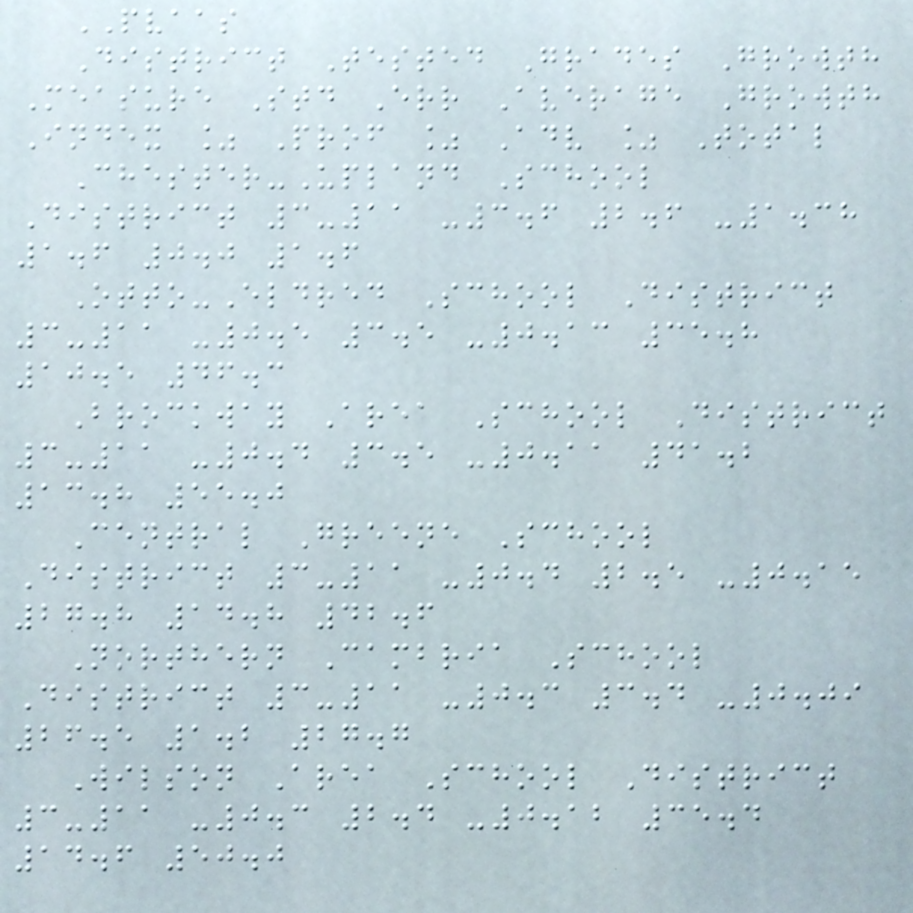PVAAS
District Tested Grades Growth
Measure Std Err Average Growth
Index % Prof % Adv % Total
Chester-Upland School
District 3-11 -3.6 2.6 -1.38
1.6 0.0 1.6
Otto-Eldred School District
3-11 -0.5 3.5 -0.13 35.8
10.5 46.3
Brockway Area School District
3-11 -0.4 3.5 -0.11 41.2
13.8 55.0
Central Greene School
District 3-11 -0.4 2.5 -0.15
27.8 14.8 42.6
Northern Cambria School
District 3-11 -0.3 3.4 -0.09
26.5 1.2 27.7
Wilson Area School District
3-11 -0.3 2.4 -0.12 35.4
14.6 50.0
